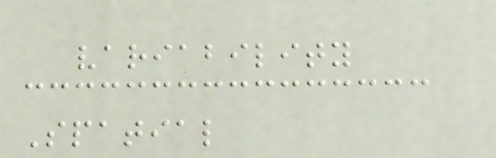variability
Spatial
